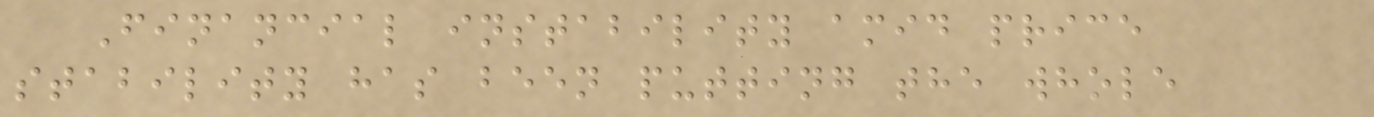Financial instability amid price
stability has been putting the whole
